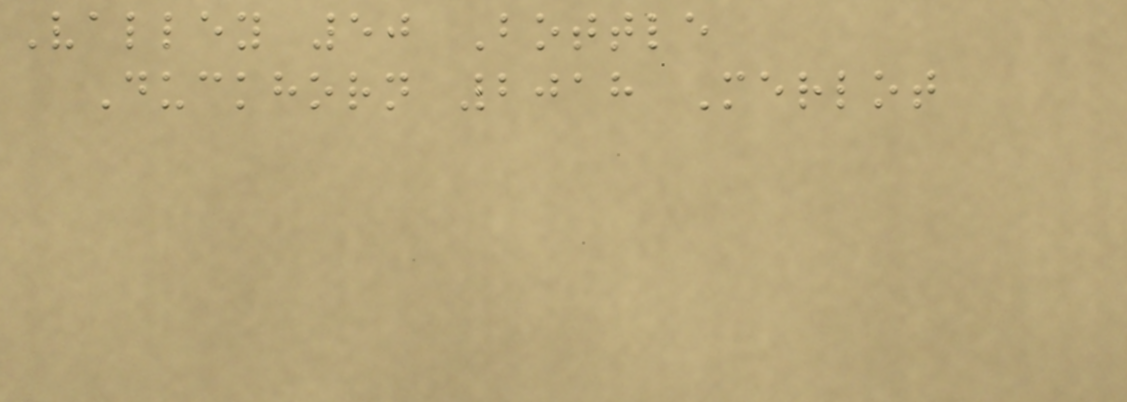Valley 50 Bottle
Duckhorn 2018 Merlot
